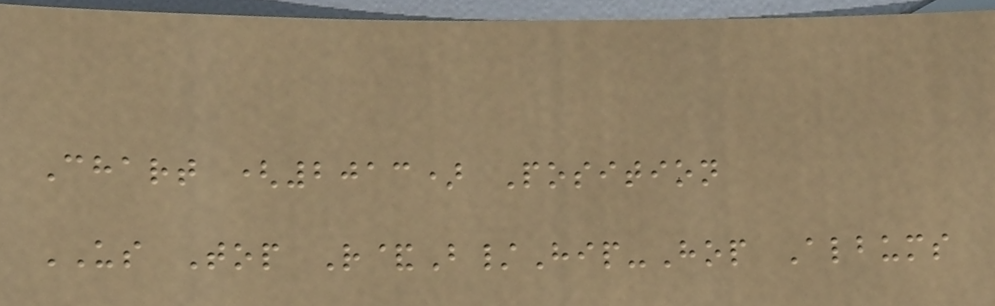Chart (2013) Position
US Top R&B/Hip-Hop Albums
